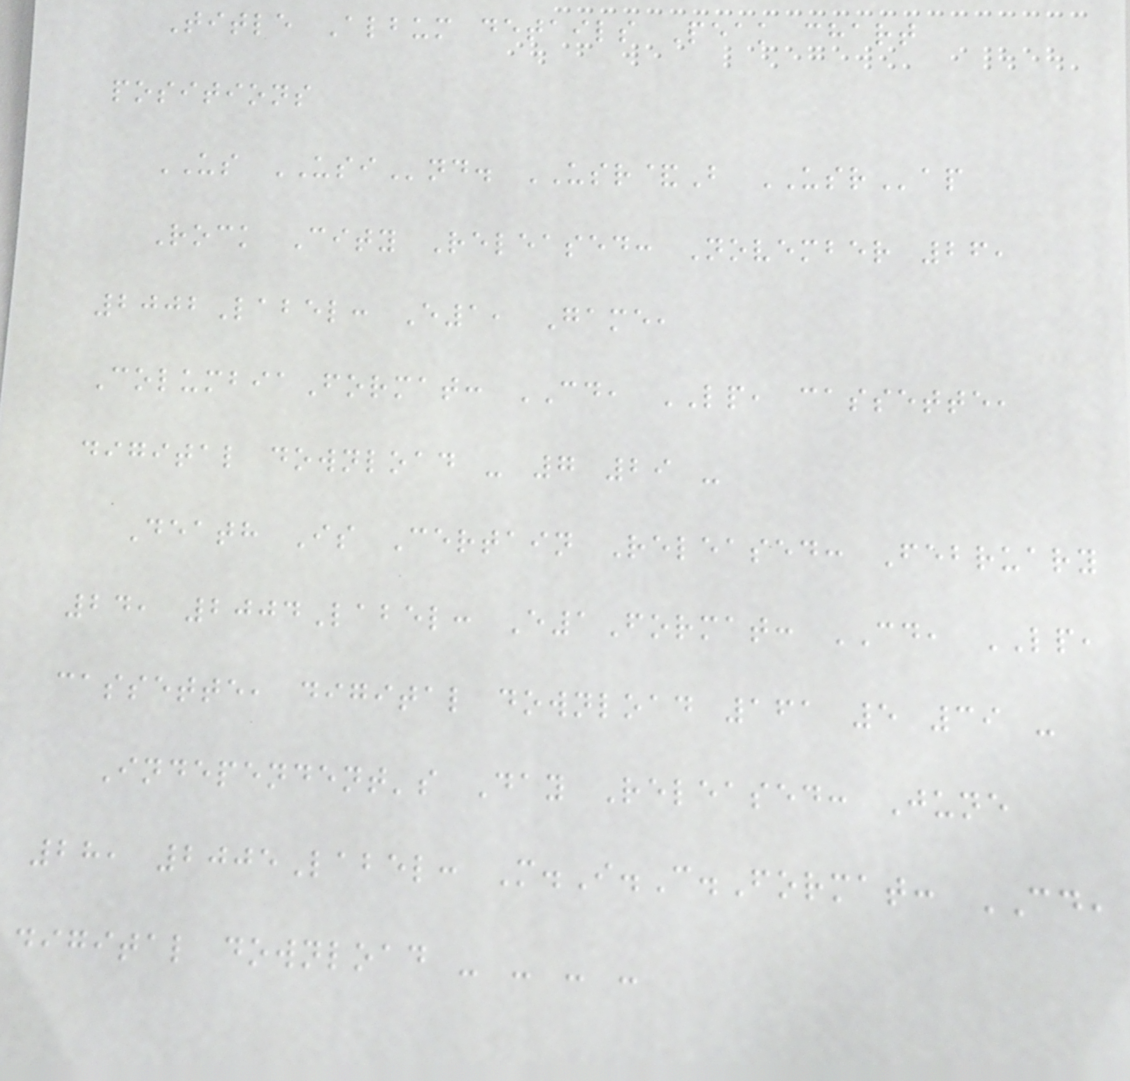Title Album details Peak chart
positions
US USInd. USR&B USRap
Rock City Released: November 26,
2002Label: E1, Game,
ColumbiaFormat: CD, LP, cassette,
digital download - 7 29 -
Death Is Certain Released: February
24, 2004Label: E1Format: CD, LP,
cassette, digital download 161 5 39 -
Independent's Day Released: June
28, 2005Label: M.I.C.Format: CD,
digital download - - - -
